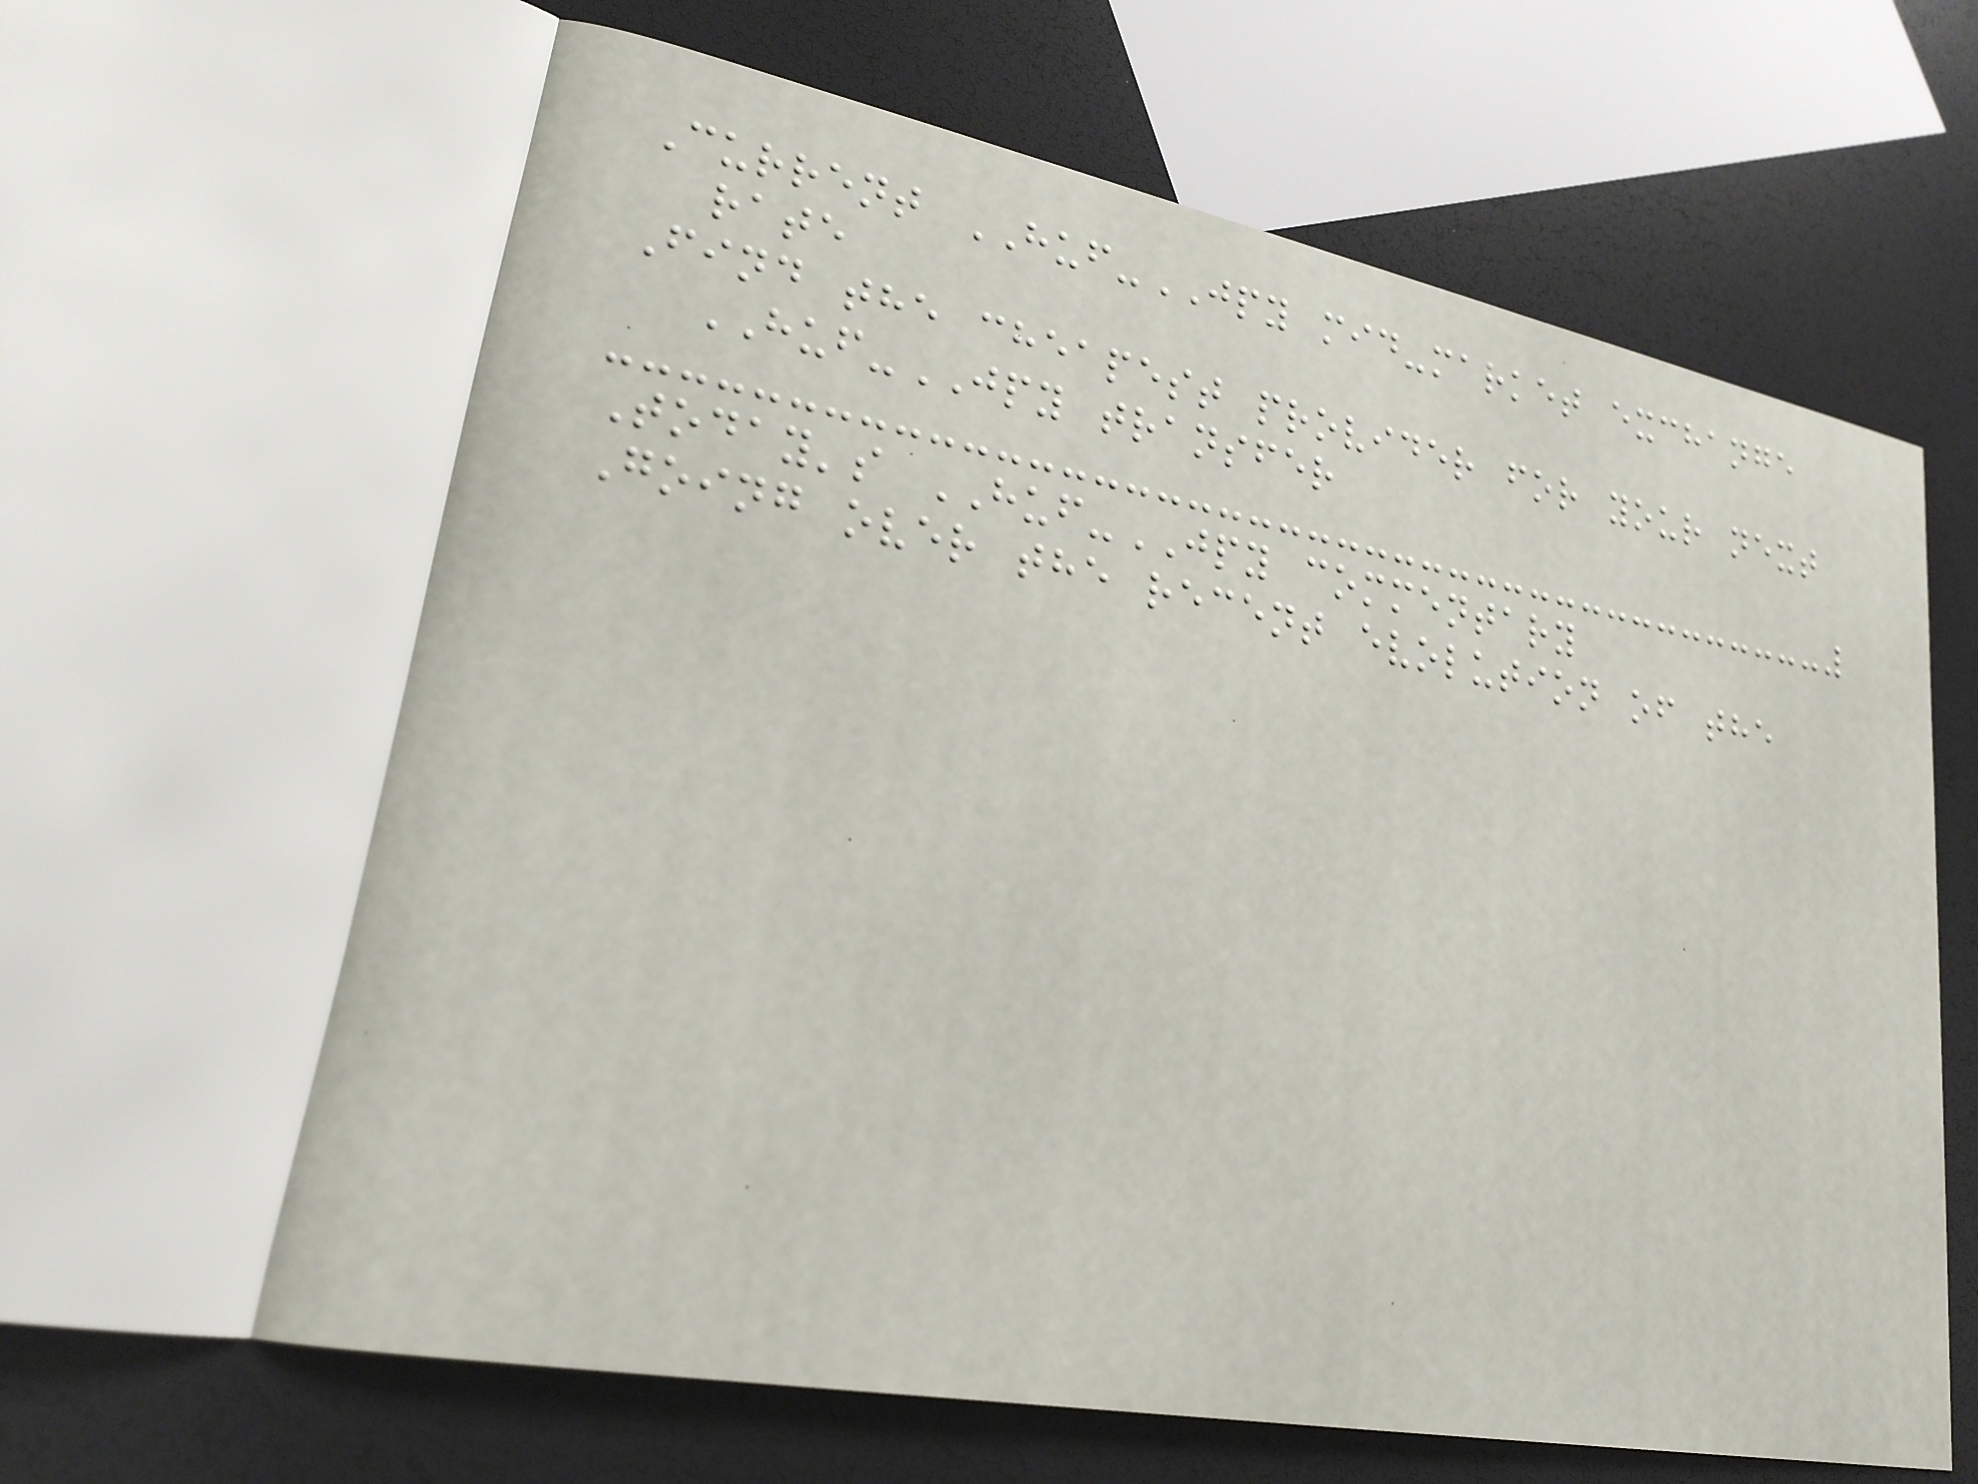Current HUF-JPY mid-market exchange
rate
Find the cheapest provider for your next
HUF-JPY transfer
Today's HUF-JPY commentary
Going over the recent evolution of the
